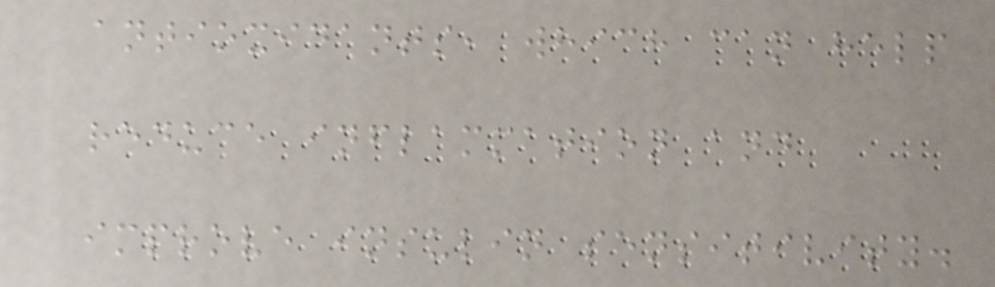antioxidants, which can help
reduce inflammation and
improve insulin sensitivity.
